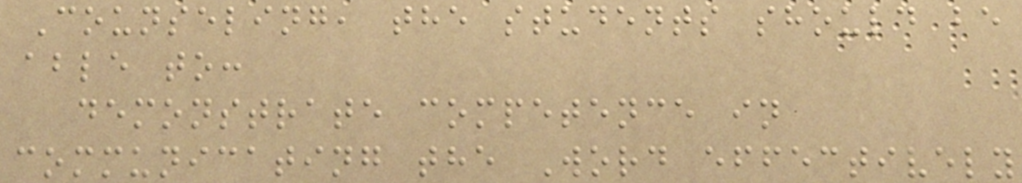Counseling, the students should be
able to:
demonstrate competence in
communicating the Word effectively
